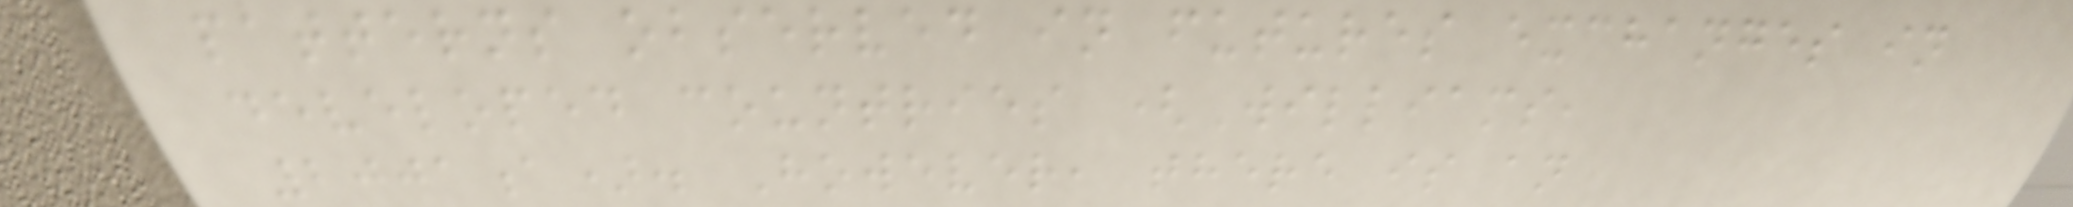patterns observed in futures exchanges in
developed countries (Williams,
2001a). However, there is an
